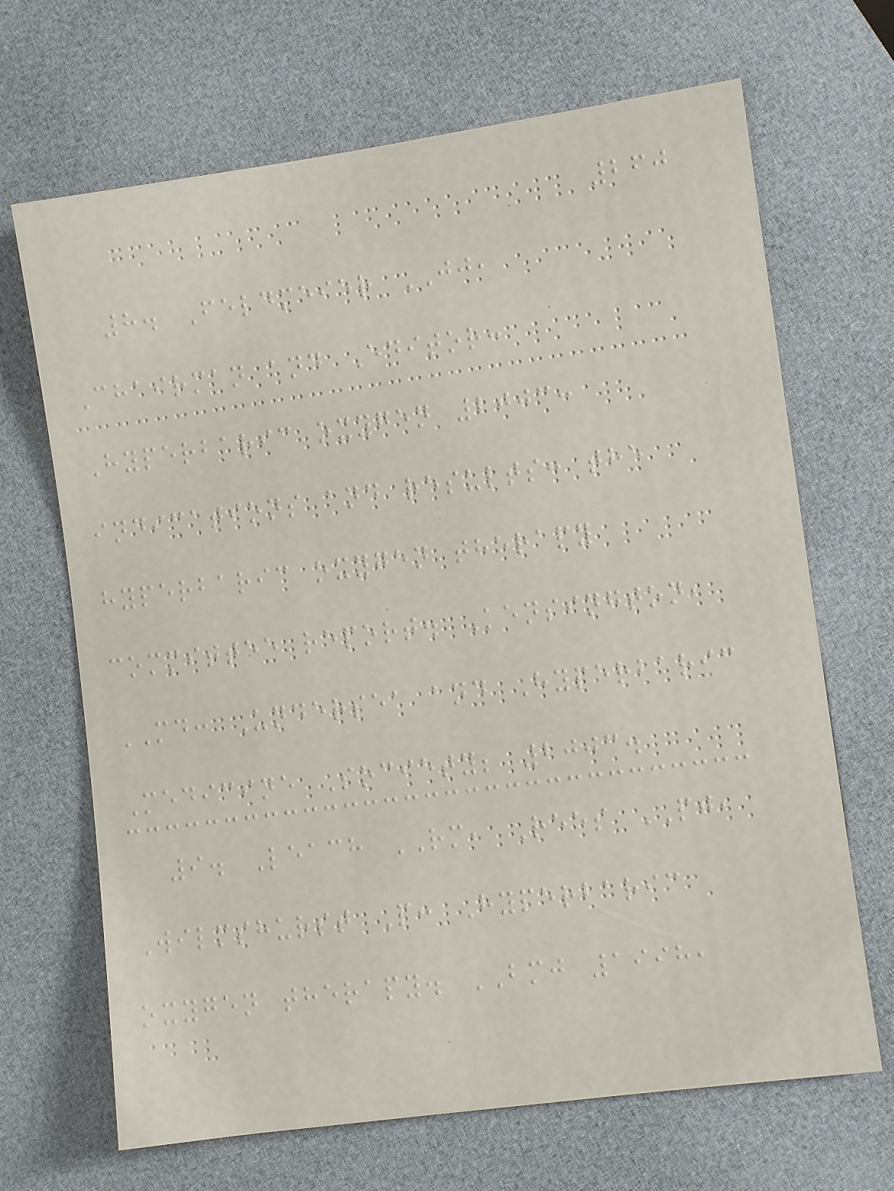260
8. Feldmeier JJ,
Chairman and Editor:
Hyperbaric oxygen 2003:
indications and results: the
hyperbaric oxygen therapy
committee report. Kensington,
MD: Undersea and Hyperbaric
Medicine Society; 2003.
9. Leach RM, Rees PJ,
Wilmshurst P: Hyperbaric
oxygen therapy. BMJ 1998,
